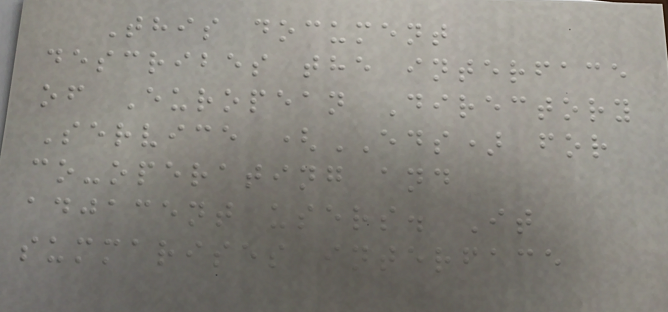This document
describes the interface
of European Directory
Service (EDS) for
co-operating and
adjacent users. It
summarises interface
